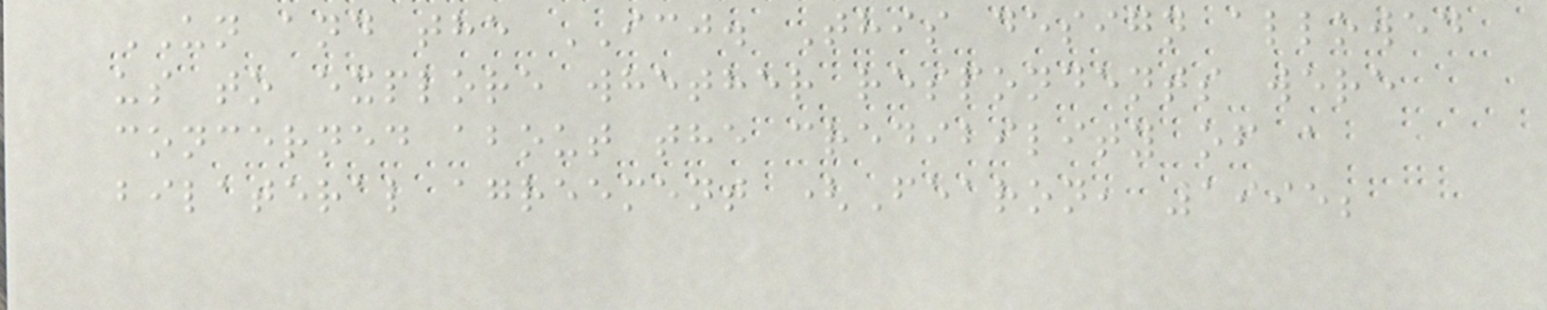UN and the ICJ. This design allowed
us to explore whether respondents were
concerned about the credibility of a
bilateral agreement (Fearon, 1995;
